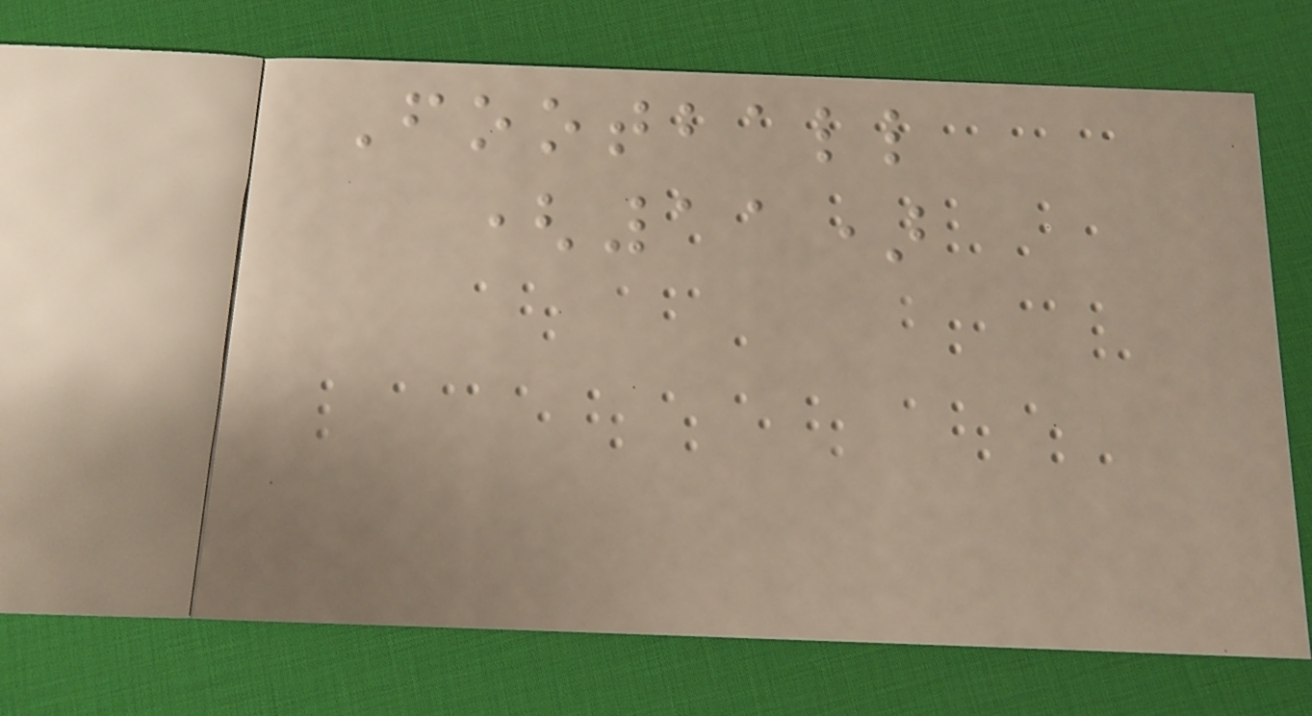Football
(11)
